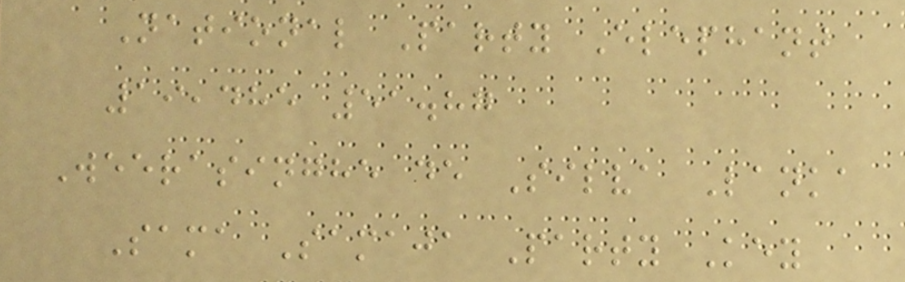National Party Elephant
19,485 51.87
Weerasinghe de Silva Lanka
Sama Samaja Party Key
